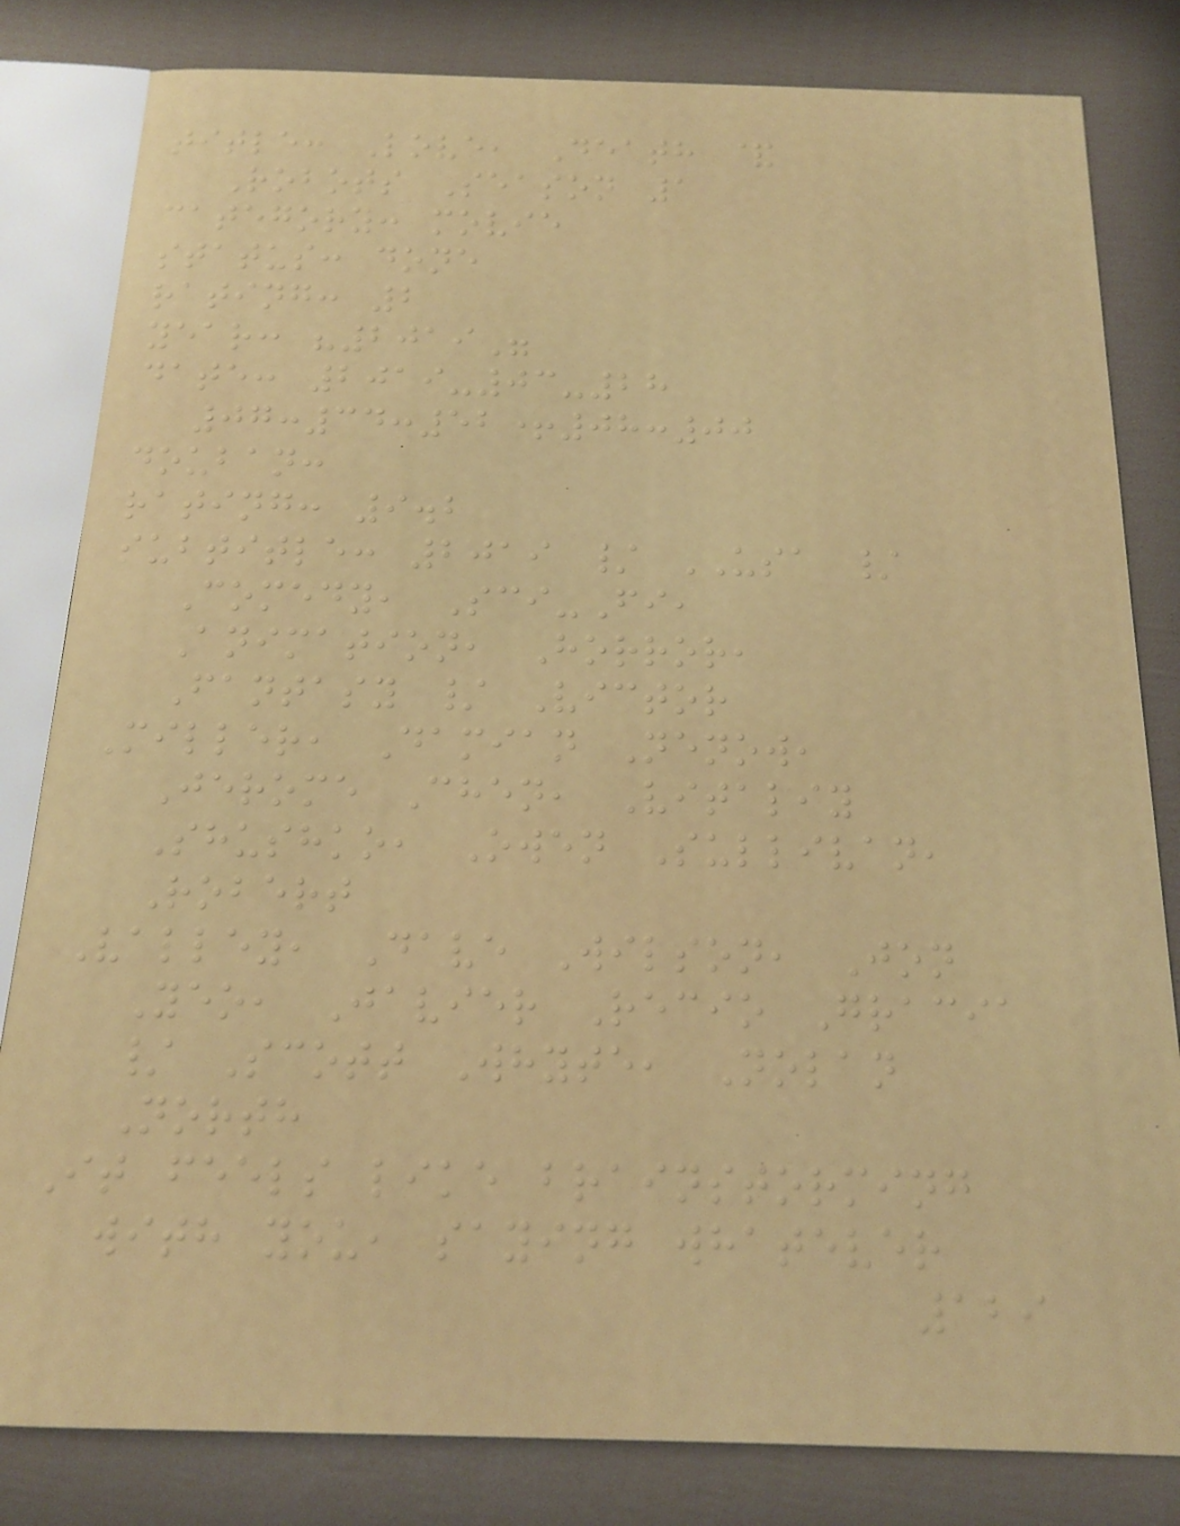title: Love, Death &
Robots Season 1
category: movie
status: done
rating: 2
year: "2019"
date: 2019-03-28
07:34:52+08:00
douban:
rating: 9.2
subtitle: 2019 / USA /
Comedy, Sci-Fi,
Animation, Horror,
Fantasy / Victor
Miller, Damian Nenow,
Jerome Chen, Vitaliy
Shushko, Owen Sullivan,
Robert
Valley, Dave Wilson, Jon
Yeo, Javier Recio Gracia
/ Scott Whyte, Nolan
North
It feels like brainstorming
with you, saying whatever
129
